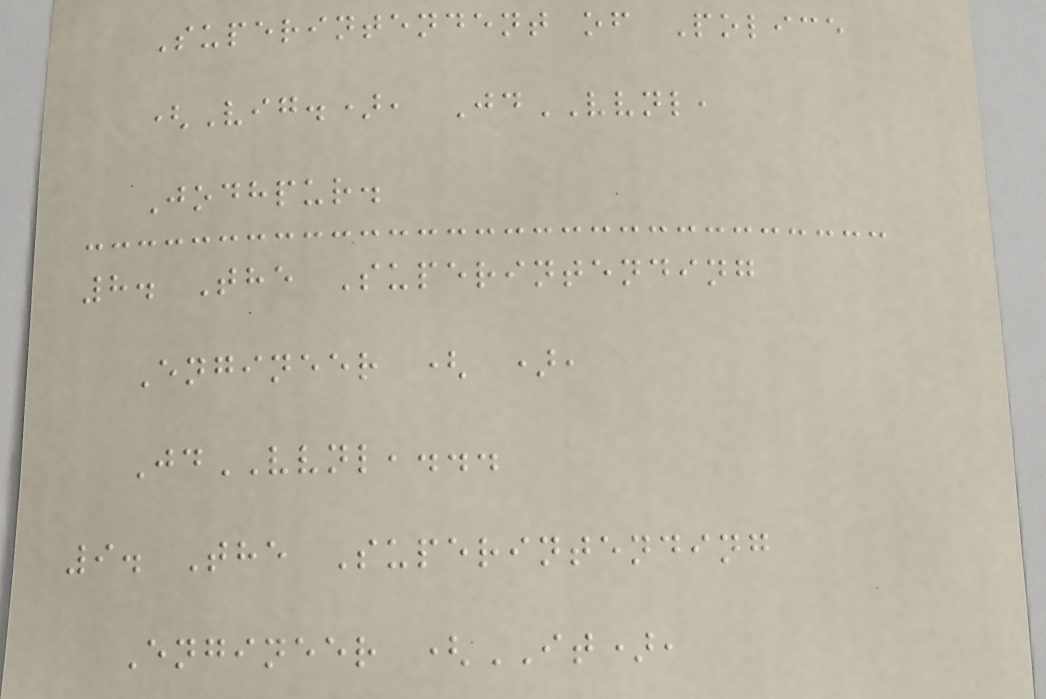Superintendent of Police
(Vig.), JdVVNL,
Jodhpur.
8. The Superintending
Engineer ( ),
JdVVNL,...
9. The Superintending
Engineer (IT),
